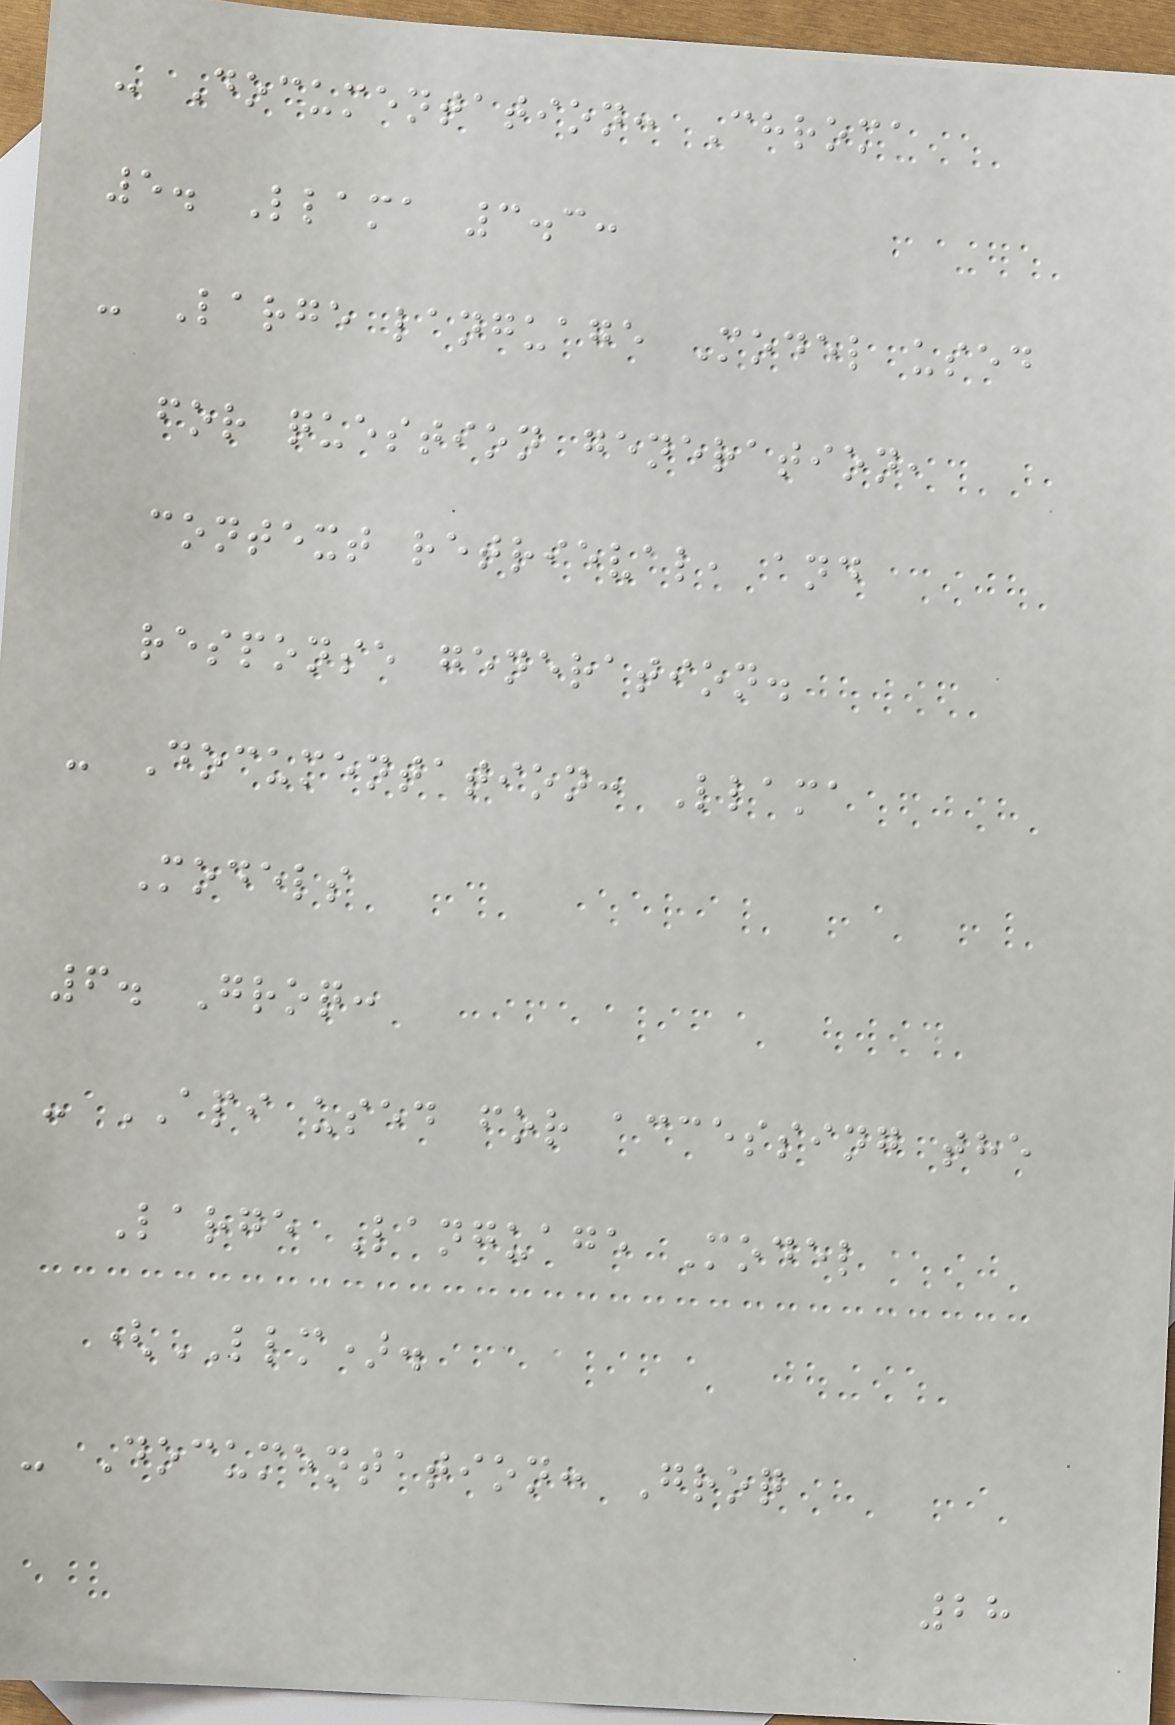- Documentation: Chroma
5. Llama 3.3:
- Large language Model used
for question generation,
context retrieval, and
response generation.
- Documentation: Llama
Models
6. Groq:
- API used for accessing the
Large Language Model
(LLM).
- Documentation: Groq
28
